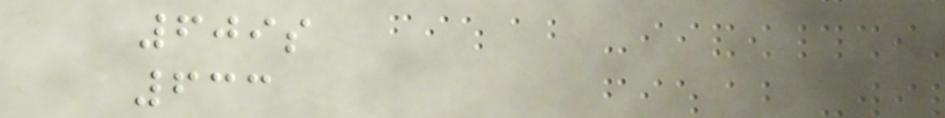609s
633
